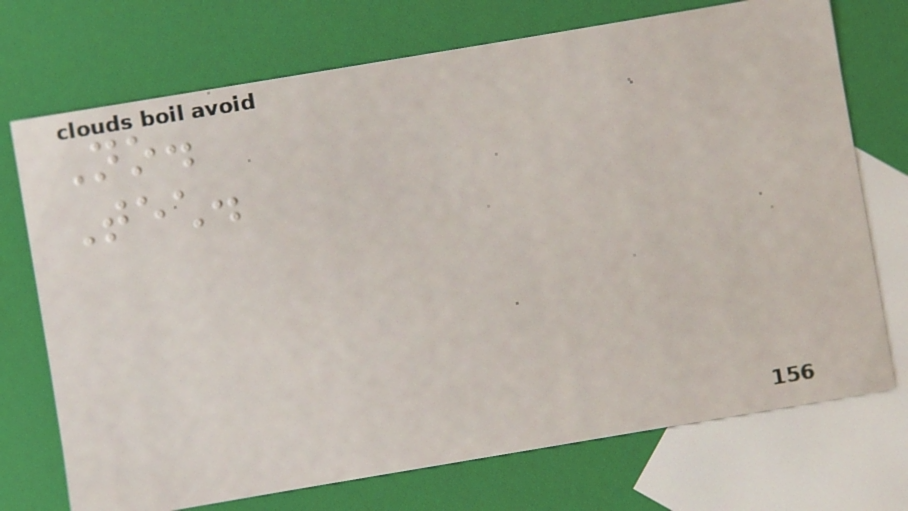No.
Tech.
